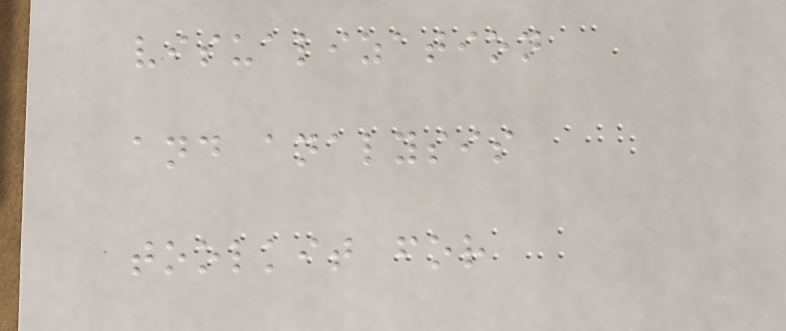visualization
and analysis
toolkit for
